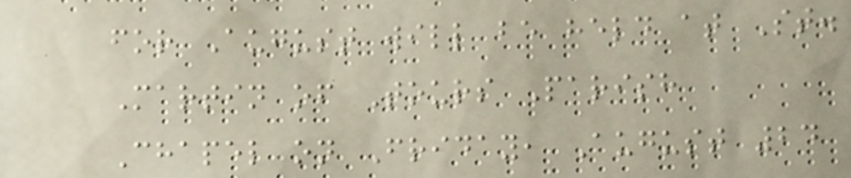for August will be held at St.
Martin of Tours Parish
Chapel on Friday, August 24
